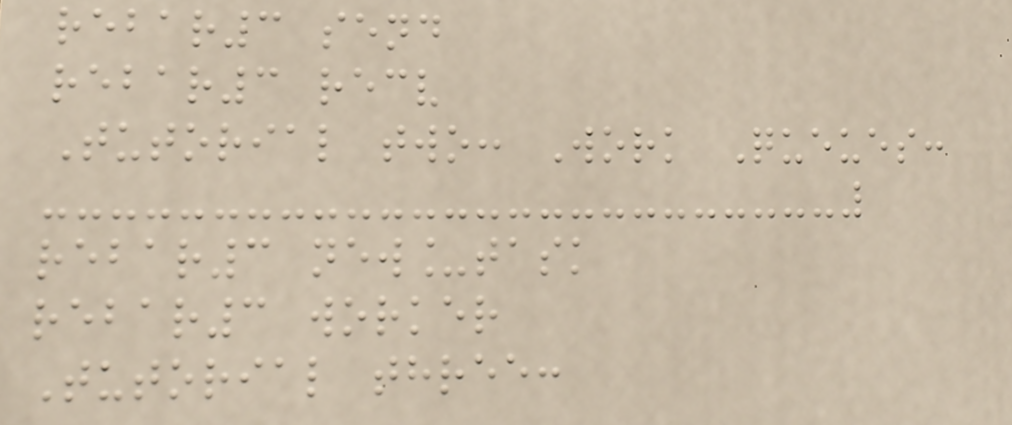rebar3 send
rebar3 recv
Tutorial two: Work Queues:
rebar3 new_task
rebar3 worker
Tutorial three:
